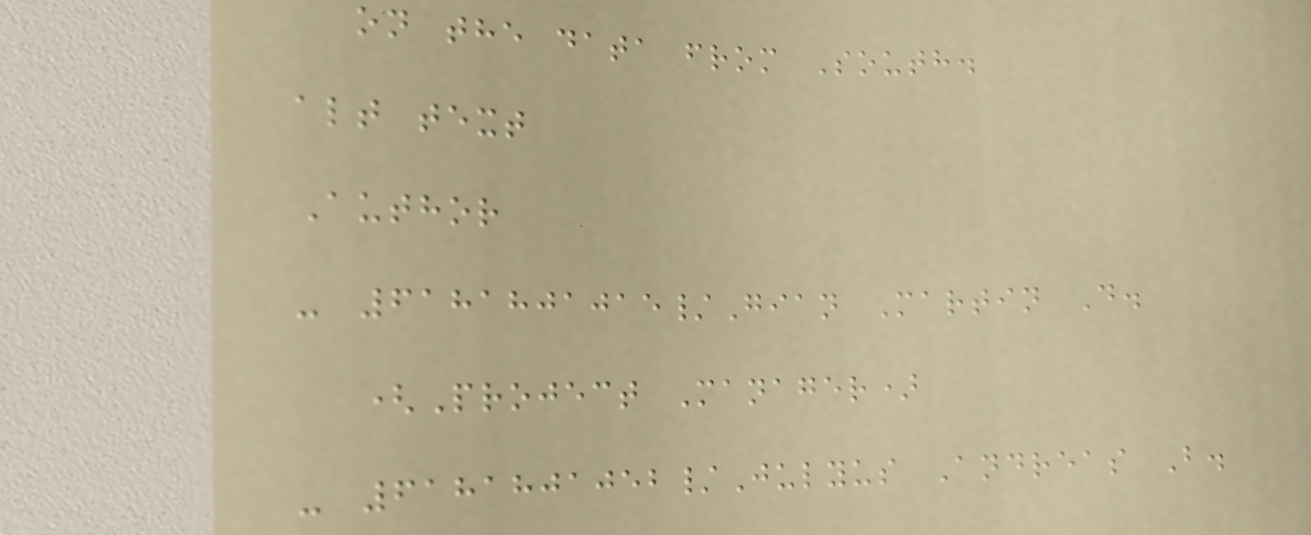on the data from South.
alt text
Author
- 6181801015/Gian Martin D.
(Project Manager)
- 6181801052/Julyus Andreas B.
